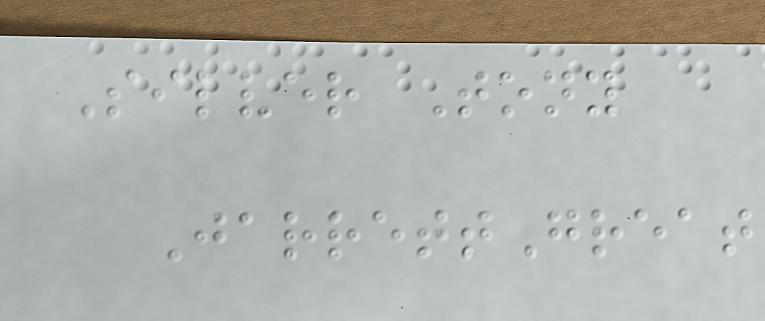Silver Tony
JarrettGreat
